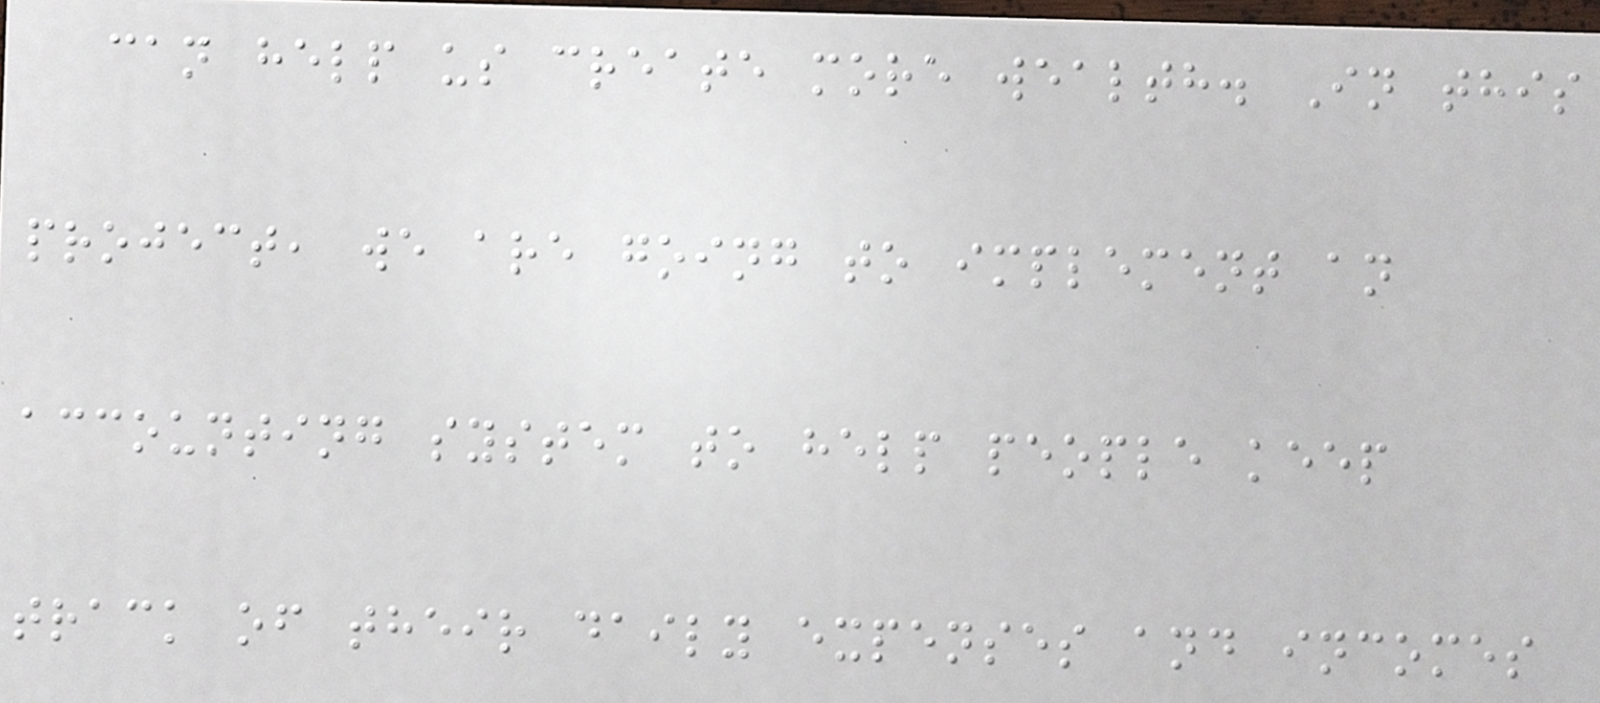can help us create more wealth. In this
project, we are going to implement an
accounting system to help people keep
track of their daily expenses and incomes
